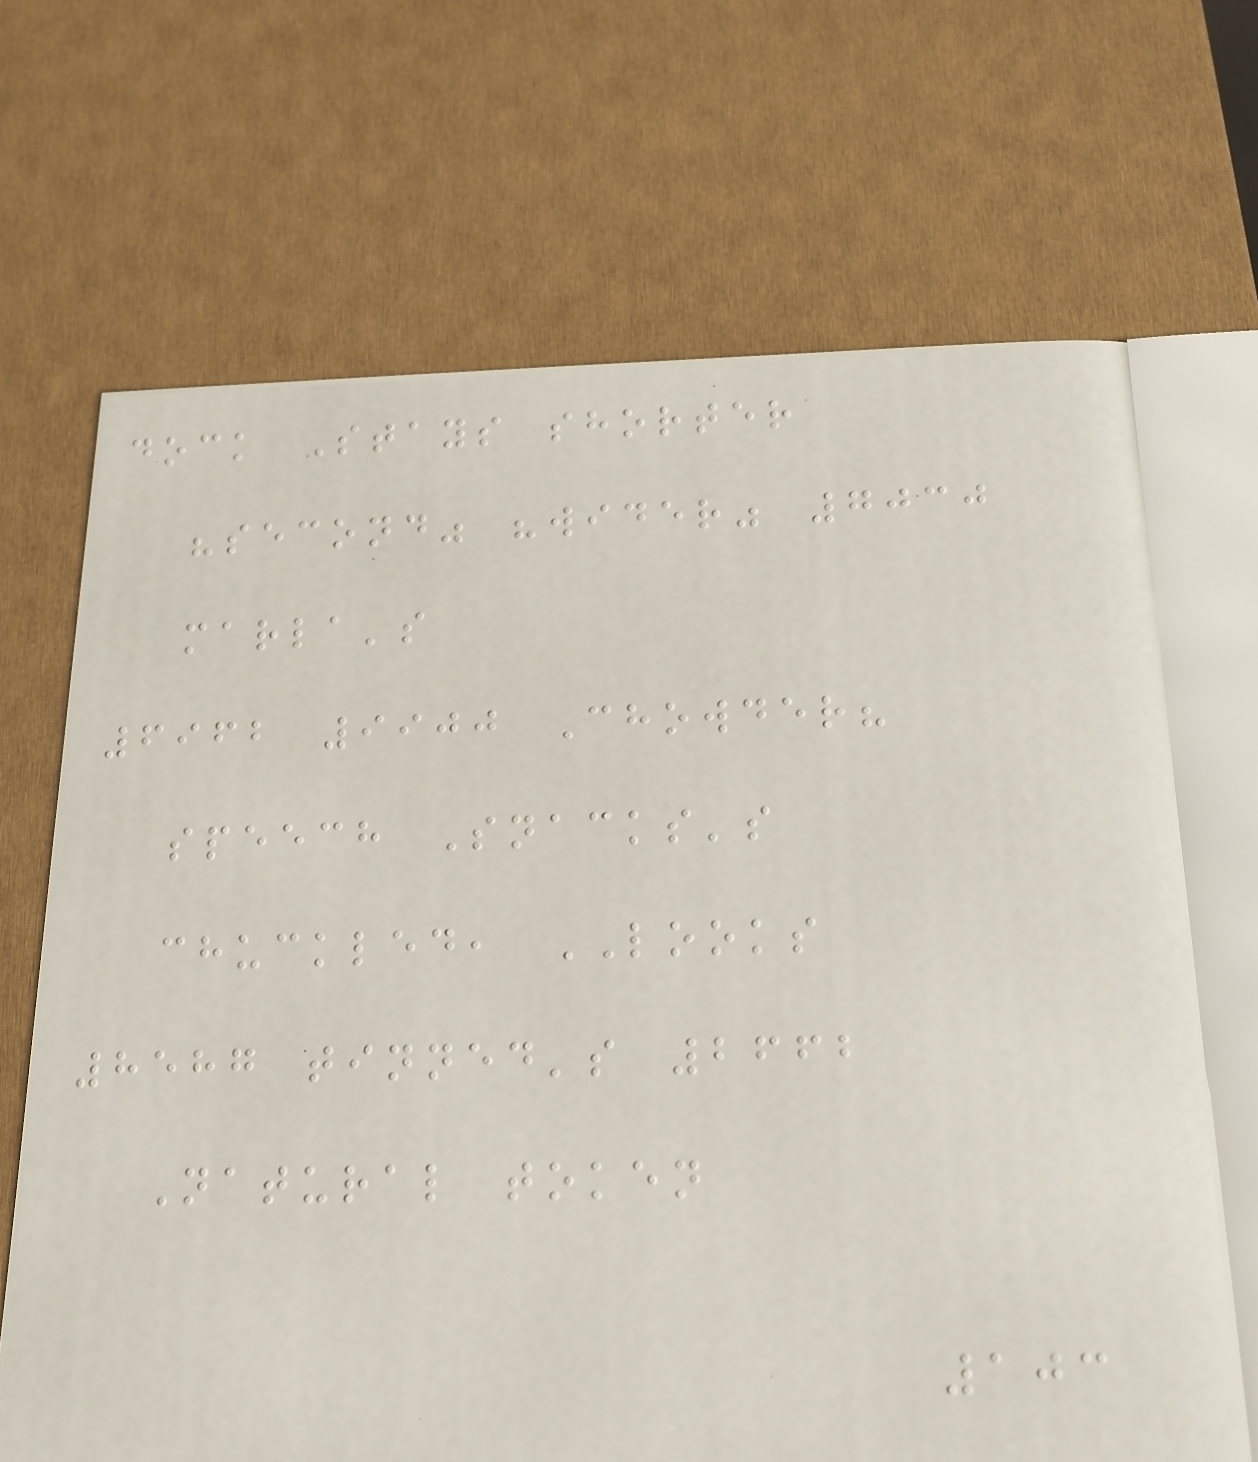dock Stays shorter
"second" "wider" 7030
marla's
6962 9900 Chowder?
speech Snacks's
chuckled, LOOKS
8587 tinned's 2662
Natural token
103
